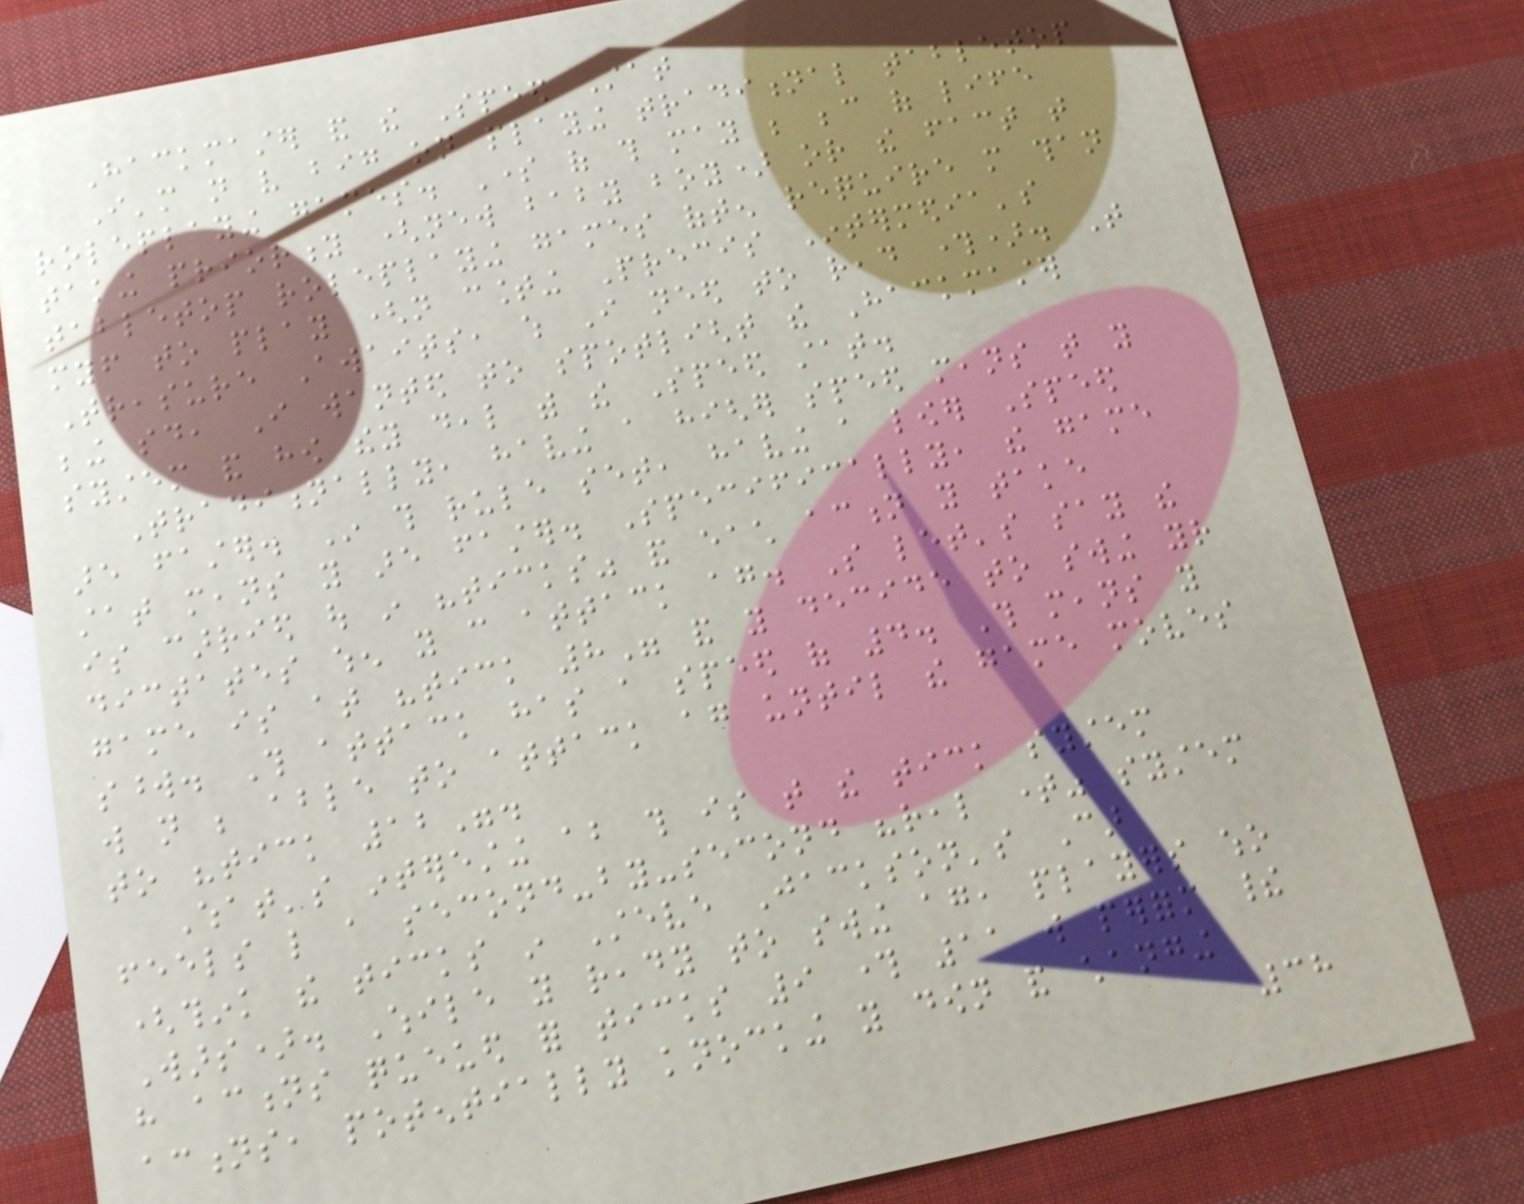Hackmaster and the Speed Stat
I'm not very big on playing traditional tabletop
roleplaying games. Some of this may be because of life
taking priority (new baby boy) or the fact that
tabletop roleplaying games often require more than
myself to play (not counting Precis Intermedia's
Treasure Awaits, which I need to read through). That
being said, I wanted to spotlight the Hackmaster
system and how they deal with the Speed stat.
Traditionally, having a higher speed means that you
are faster. In this rule set, having a lower Speed
stat means you are faster. Specifically, the game
is carried out in "ticks" and each action you take
dictates when you can attack again. So let's say the
game is at "tick 8" and you decide to swing your
sword. This attack has a speed of 4. This means you
will not be able to attack again until the game moves
to "tick 12".
What's interesting about this is that the tick system
feels like a second-by-second "real time" system
(think the ticks in Steve Jackson's Car
Wars). While you ready to swing again, players who
have actions queued for ticks 9 through 11 will perform their
actions, potentially knocking you down and changing
38
